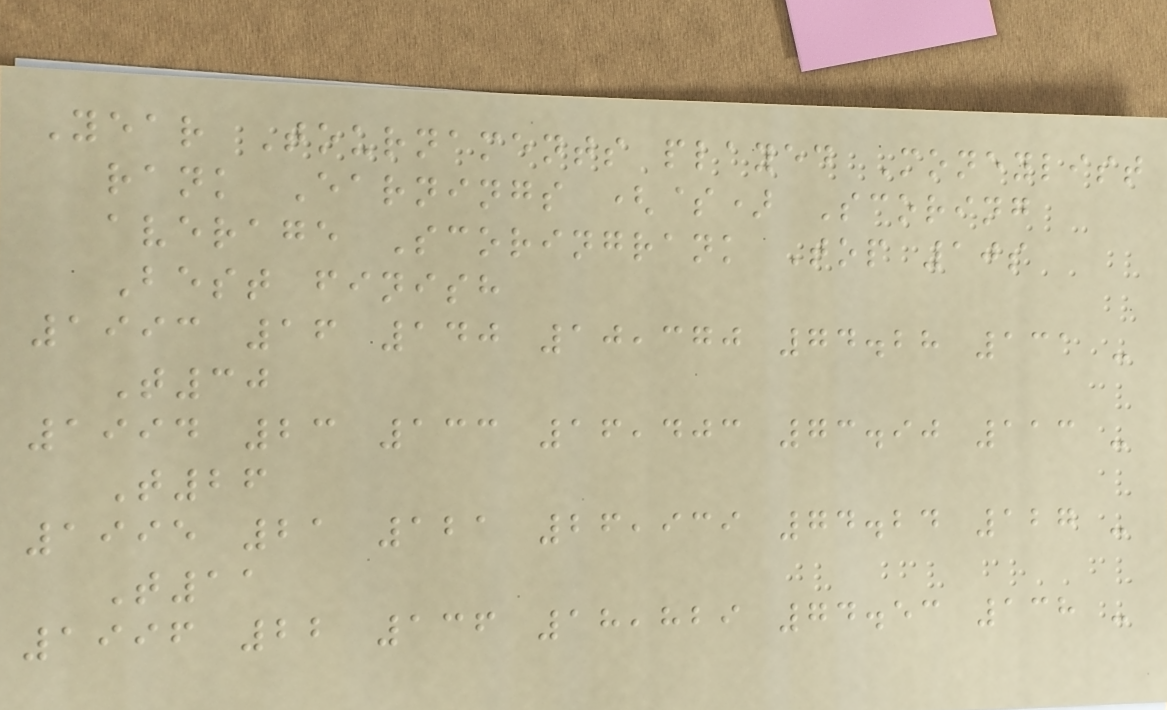Year Tournaments played Moneylist
rank Earnings ($) Scoring
average Scoringrank Top 10s
Best finish
1993 16 140 10,370 74.28 131 -
T30
1994 23 133 16,403 73.90 113 -
T26
1995 21 121 26,939 74.24 127 -
T11
1996 22 136 18,829 74.53 138 -
